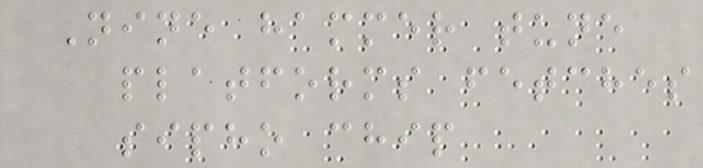Nine hammer tune
platforms fetches
sipho chip
